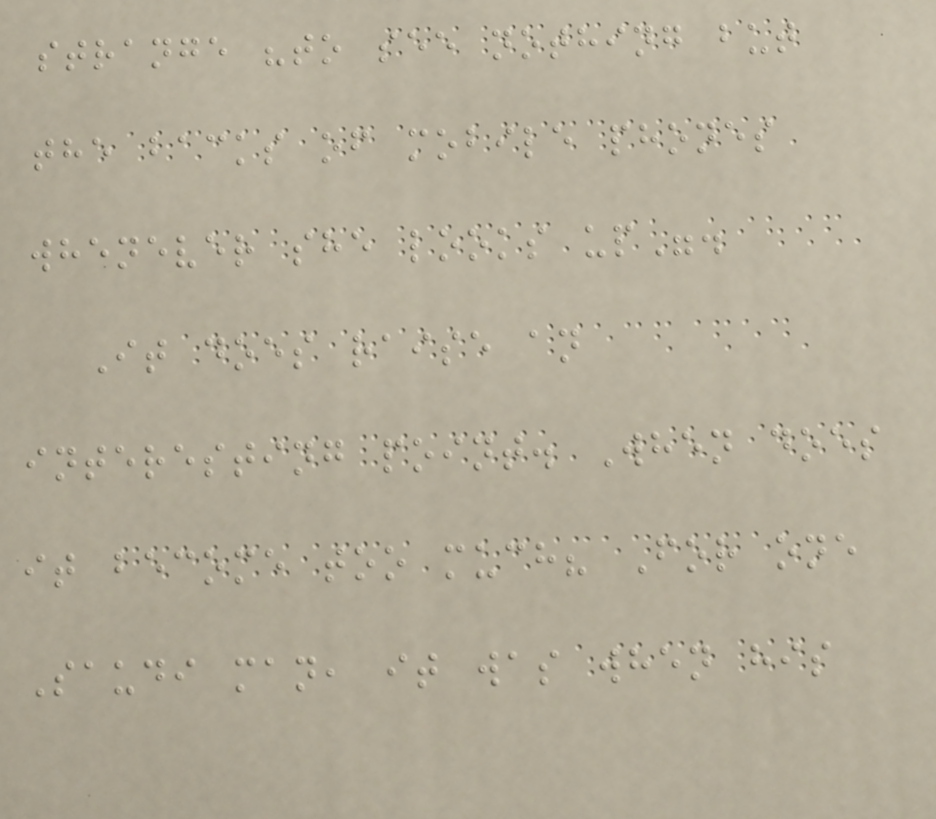strange "to see nothing but
the backs of mobile phones
whenever she looks up".
It does raise an
interesting point. When does
it become too much? For one
Saudi man, it was when his
